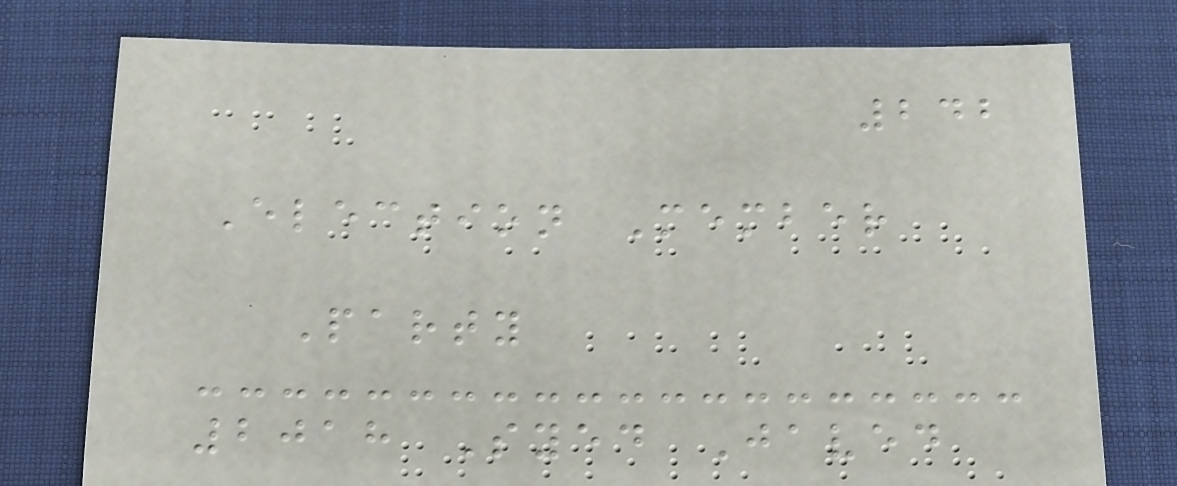242
Election Member
Party
2018 Syed Javed
